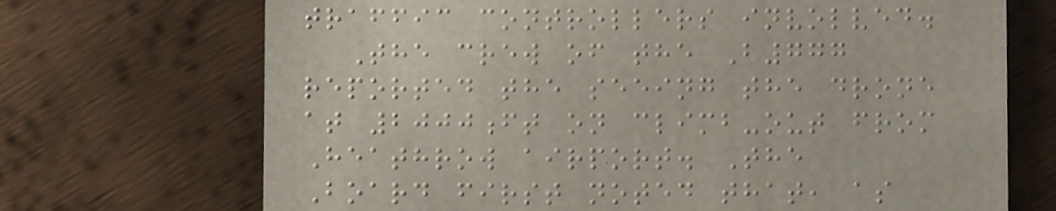traffic controllers involved.
The crew of the B777
reported the seeing the drone
at 2000ft on climb-out from
Heathrow airport. The
Board first noted that, as
